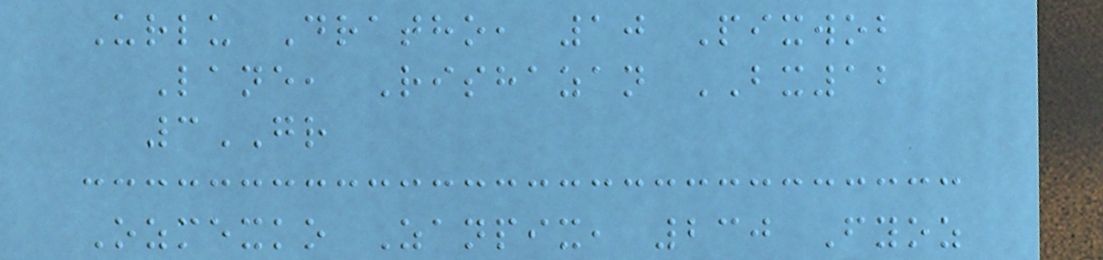Urlu Dratho, 10 Pixwob
Lane, Rishazan BX12
3GR
Ozmexko Zanpix, 230 Fyoz
